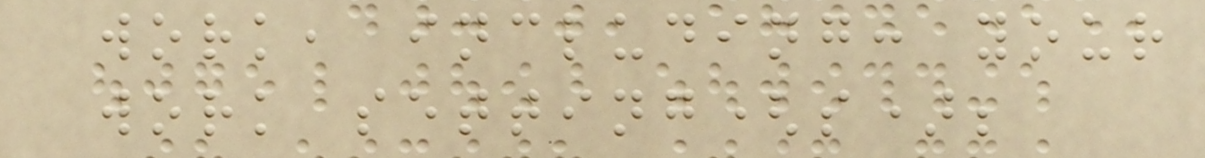work, including: your
work setting(s);
